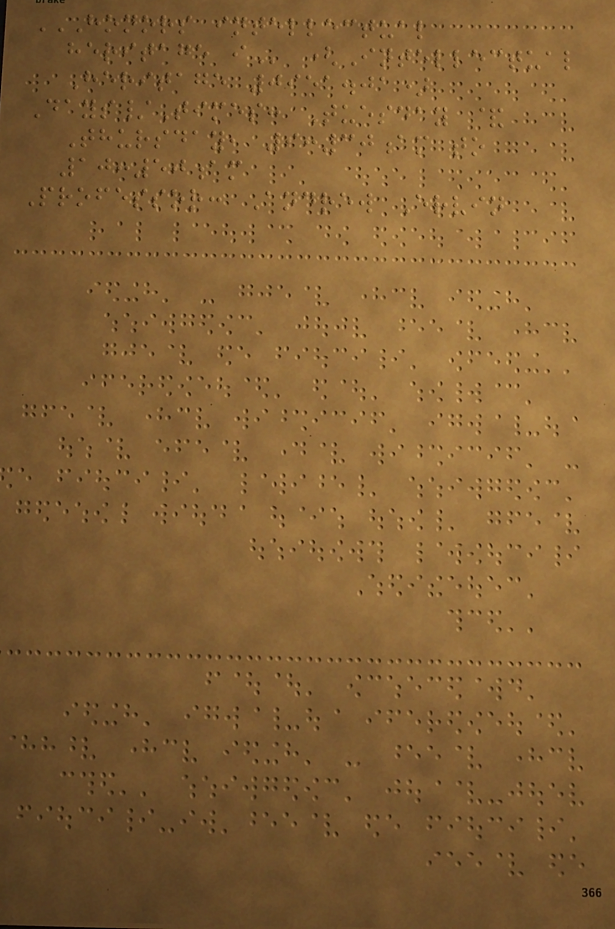HONORS INTELLECTUAL
HERITAGE I (Intellectual
Heritage 0951.01)
Days/Times: Tuesday &
Thursday, 9:30am to
10:50am
Professor: Andrew Ervin
